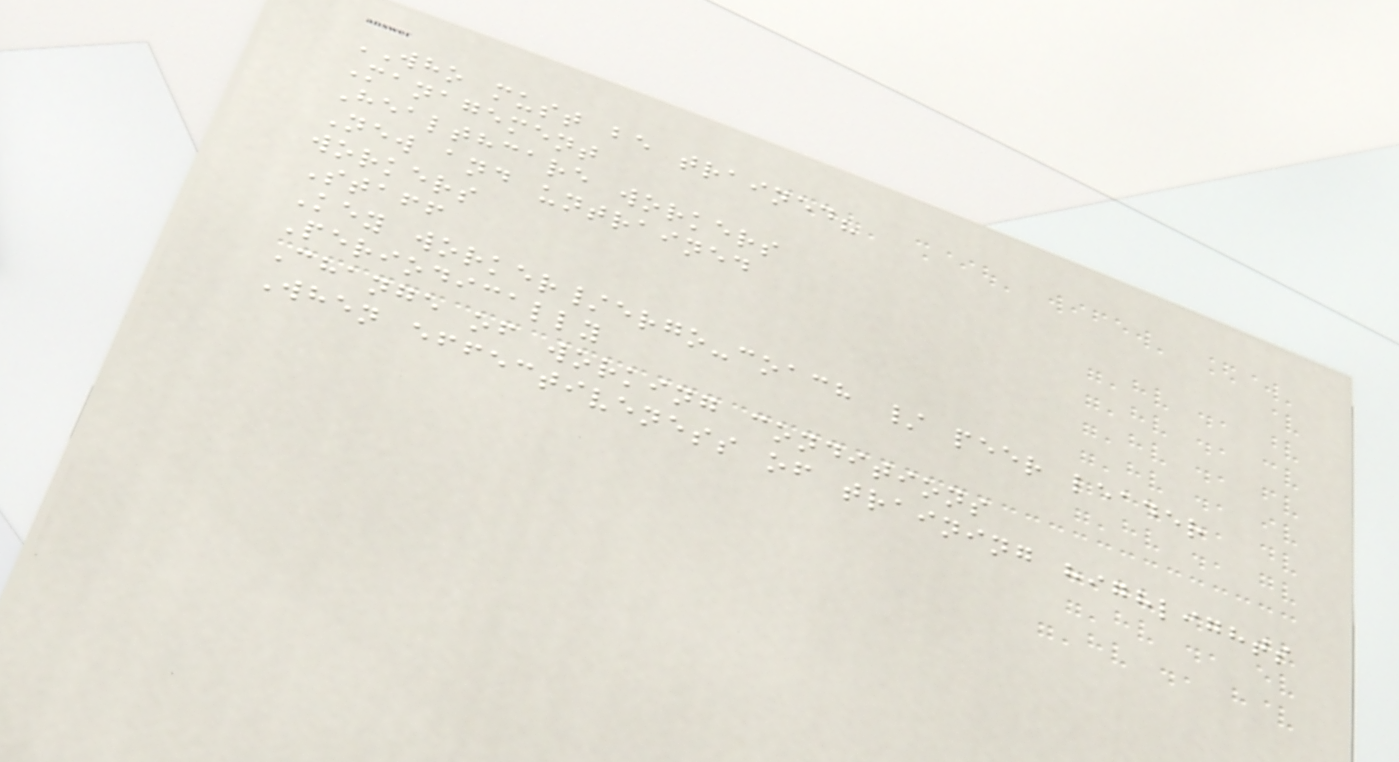WHO must be trained?
Management
Healthcare workers
New and untrained
workers
Staff
Key worker/ergo-coach / peer leader
Periodically
Change of working conditions
When effectiveness of training highlights
